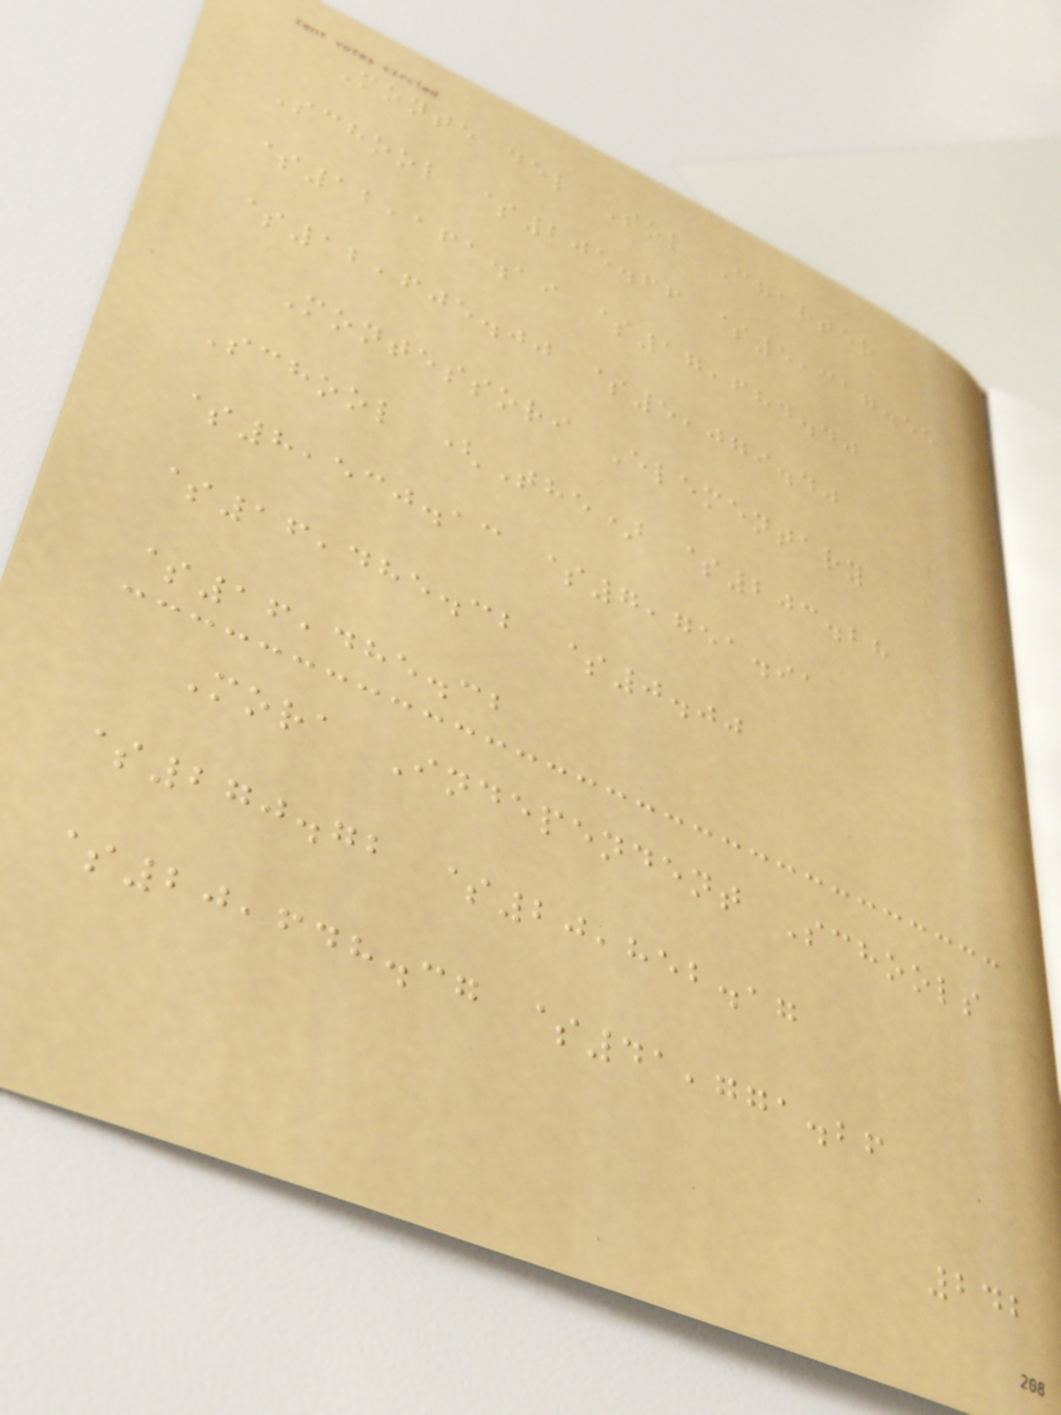Monte del Sol Charter
School $205.66 $5,317.55
$12,161.19 $17,684.40
$12,605.00 $5,079.40
Montessori Elementary
School (The) $203.28
$8,530.13 $7,751.91
$16,485.32 $0.00
$16,485.32
Mora Independent Schools
$270.72 $20,852.17
$20,648.37 $41,771.26
242
